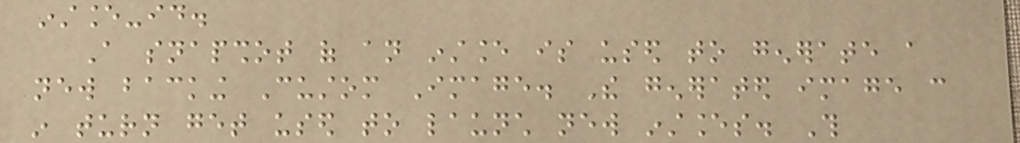instance-id.
A snapshot of an instance is used to generate a
new backing Custom Image. The generated image can
in turn get used to launch new instances. This
